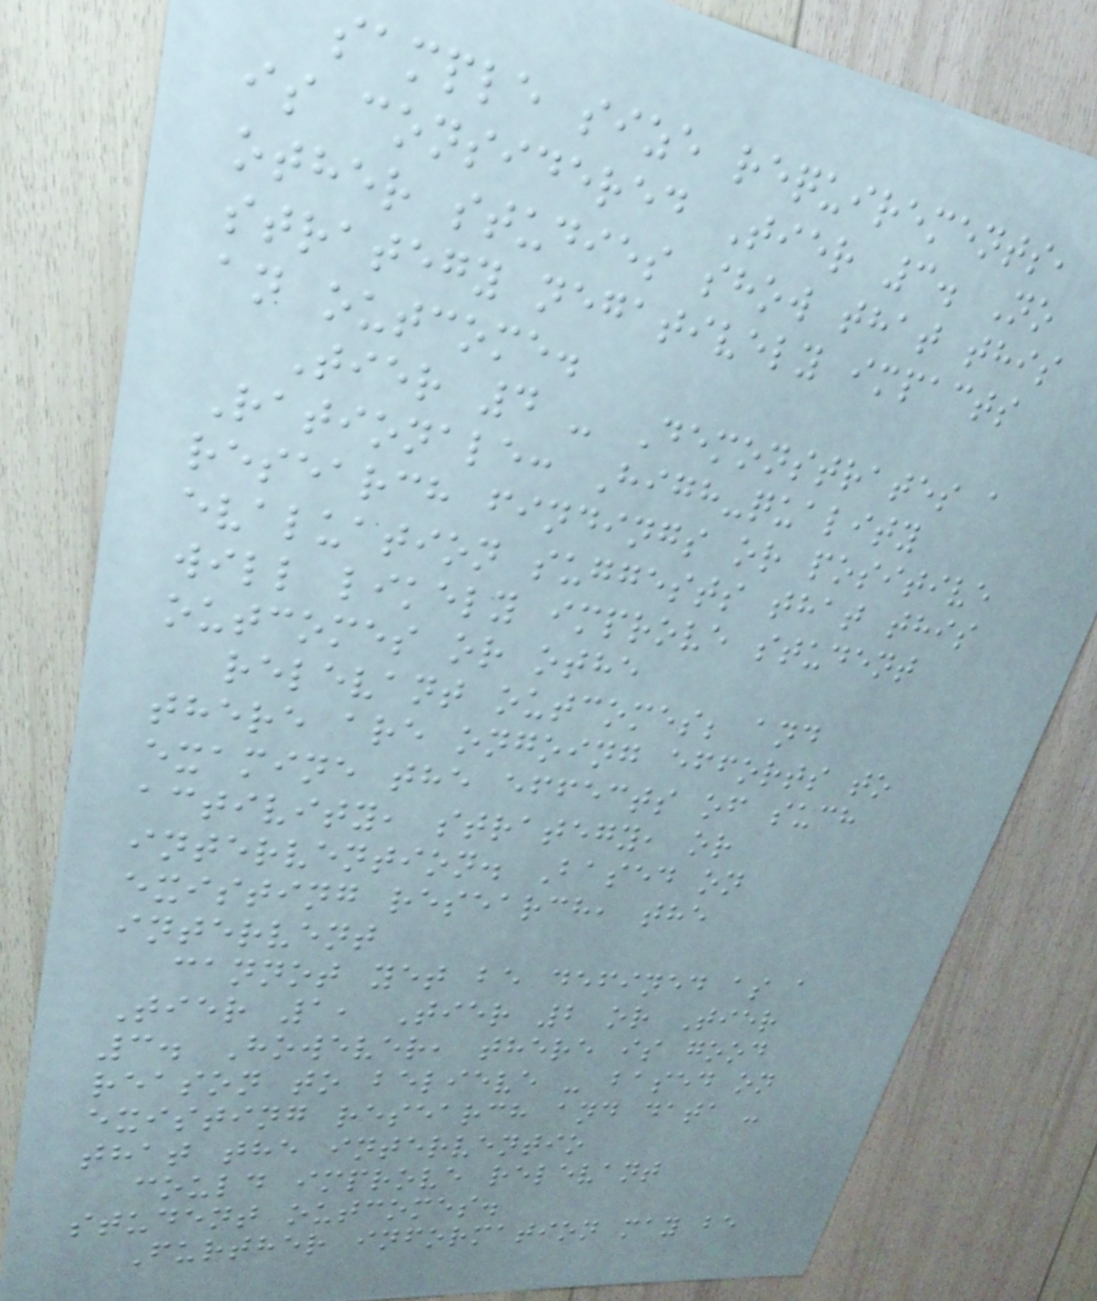sample size requirements,
is considered Tier 3. No
other studies show that this
strategy negatively impacts
an outcome.
Tier 4 - Demonstrates a
Rationale: High-quality
research findings or positive
evaluation suggests that this
will likely improve student
outcomes or othe
relevant outcomes; and
there are ongoing efforts to
examine the effects of such
activity, strategy, or
intervention. Based on
existing research, the
intervent
cannot yet be defined as a
Tier 1, Tier 2 or Tier
3. However, there is good
reason to believe - based on
existing research and data -
that the interventio
could improve relevant
student outcomes.
Further information may be
